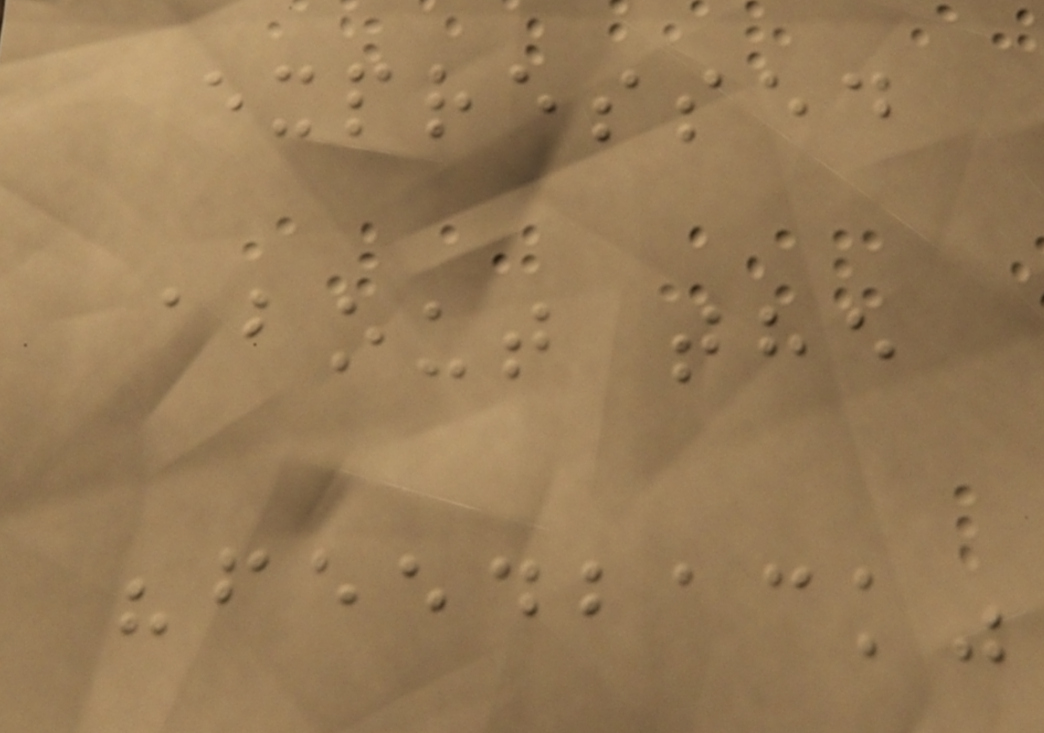expressed
about the
"feedback"
